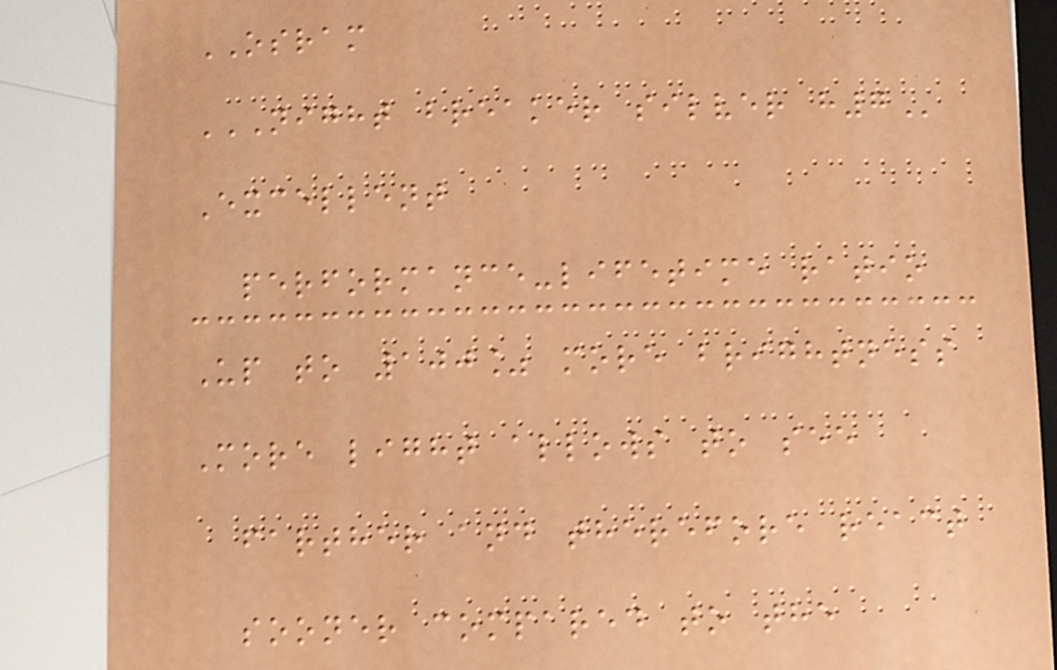OSRAM
NIGHT BREAKER SILVER H7
Excellent
performance-lifetime ratio
Up to 100% more brightness
More light allows to see
farther and therefore react
sooner compared to the
